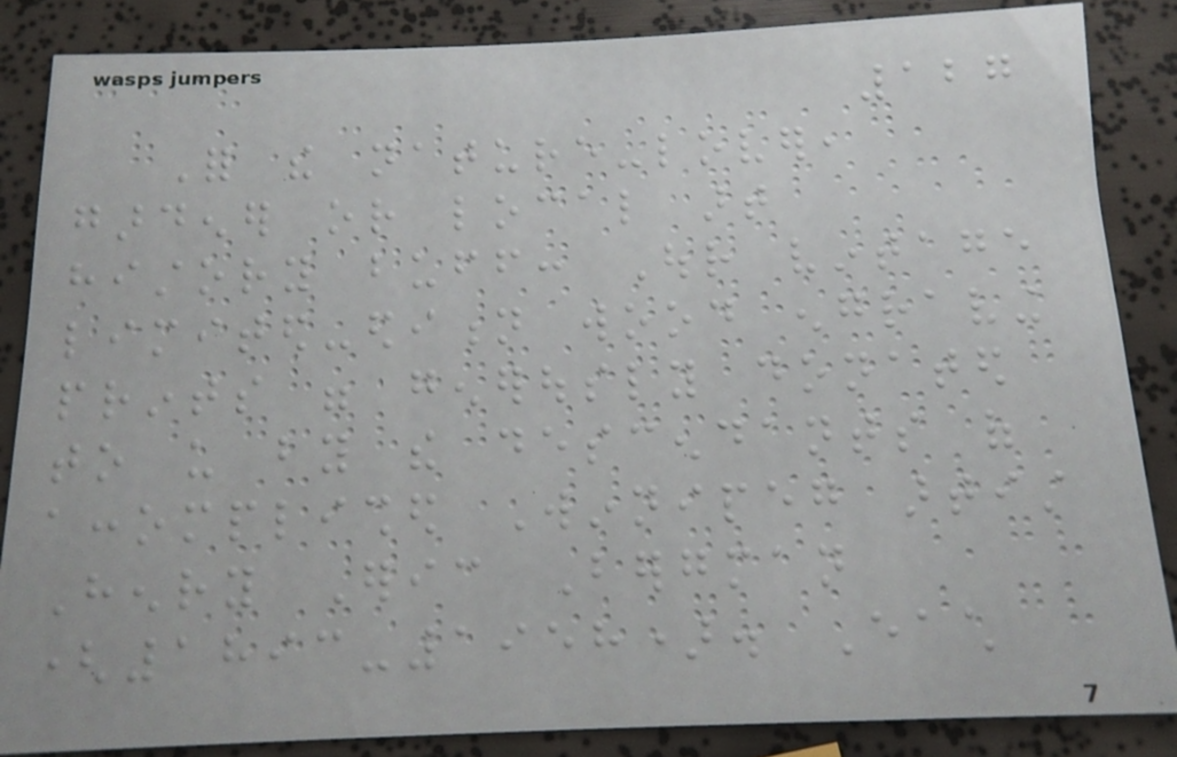127
For the nature-lover,
gardener or local art
history buff: Our vintage
limited-edition wood engraving
prints were generously donated
to us by the descendants of
accomplished Winnipeg artist
Henry Eric Bergman
(1893-1958). Each
